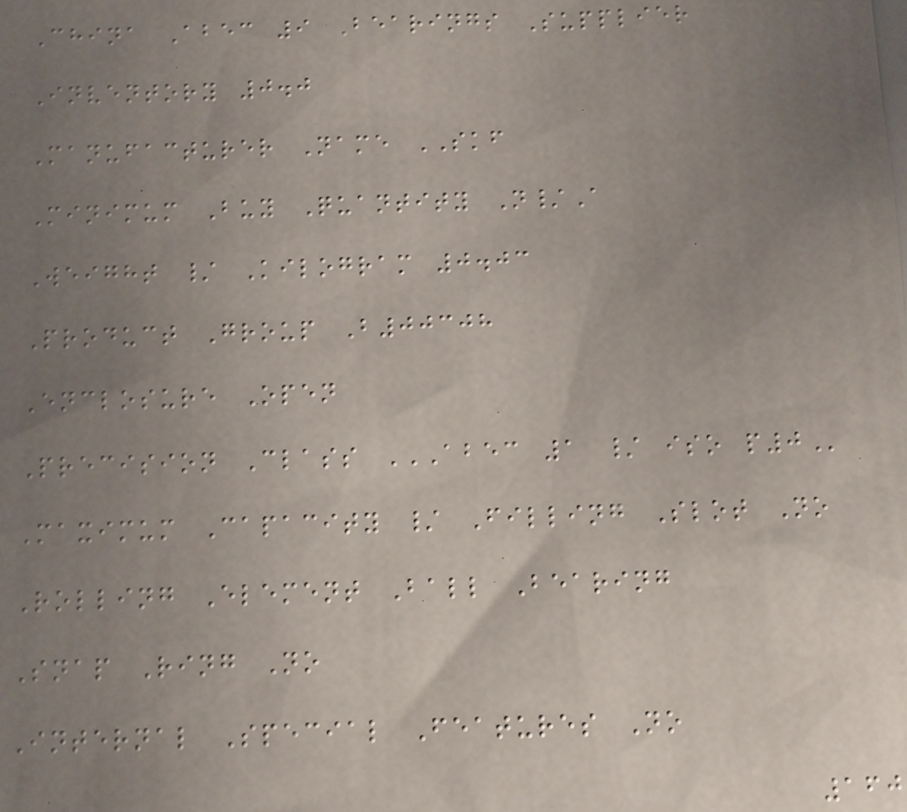China Abec 9 Bearings Supplier
Inventory 0.0
Manufacturer Name SKF
Minimum Buy Quantity N/A
Weight / Kilogram 0.03
Product Group B00308
Enclosure Open
Precision Class ABEC 1 / ISO P0
Maximum Capacity / Filling Slot No
Rolling Element Ball Bearing
Snap Ring No
Internal Special Features No
160
